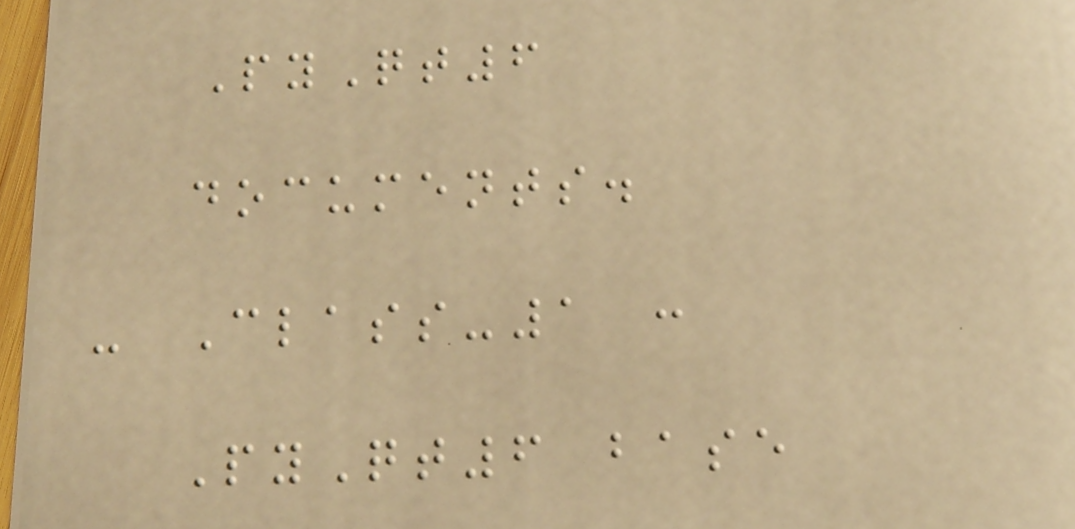PyQt6
documents.
- Class-1 :
PyQt6 base
